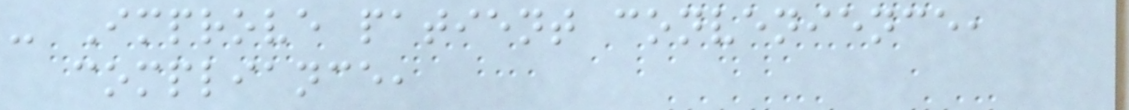- Improve patient convenience,
compliance,
